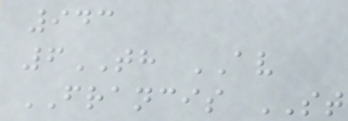943
6TH AV
FRANCIS ST
